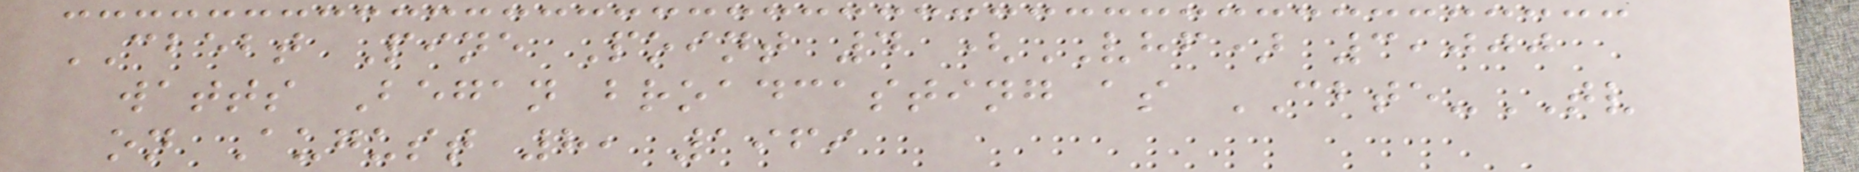CBEBT Pine Point 4 (VHF) 3,000
watts Began broadcasting as CBTE-TV
on August 8, 1969
